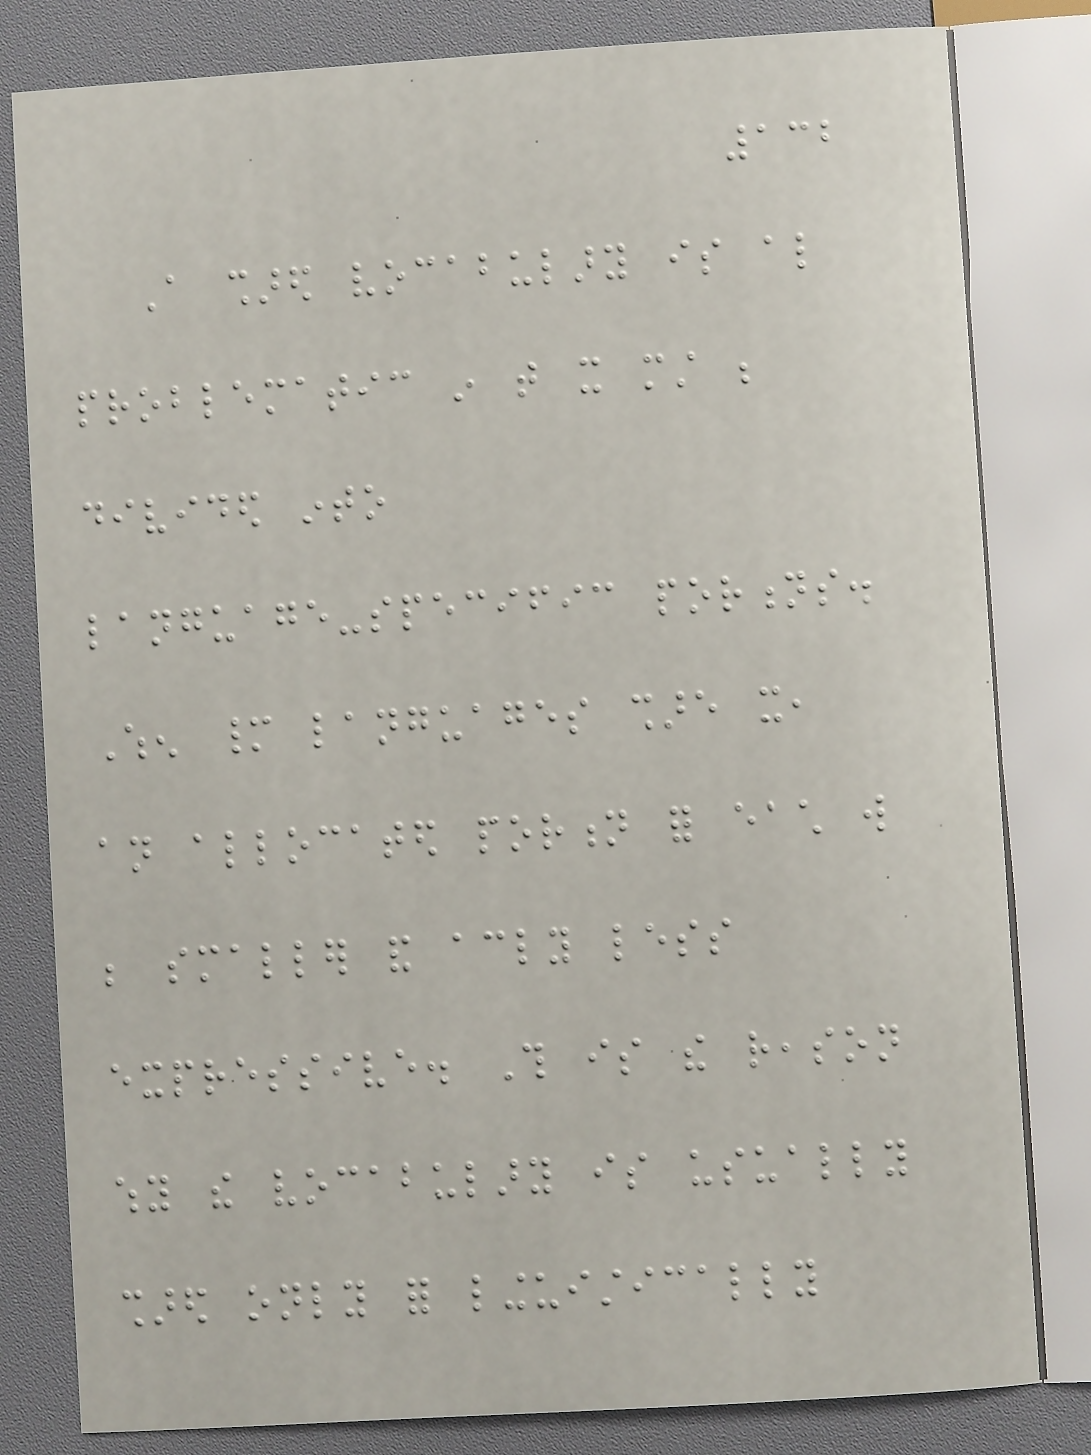132
A shared vocabulary is also
problematic in that it must be
divided into
language-specific portions.
When many languages share it,
an allocated portion for each will
be smaller and accordingly less
expressive. This is the reason
why the vocabulary is usually
shared only for linguistically
